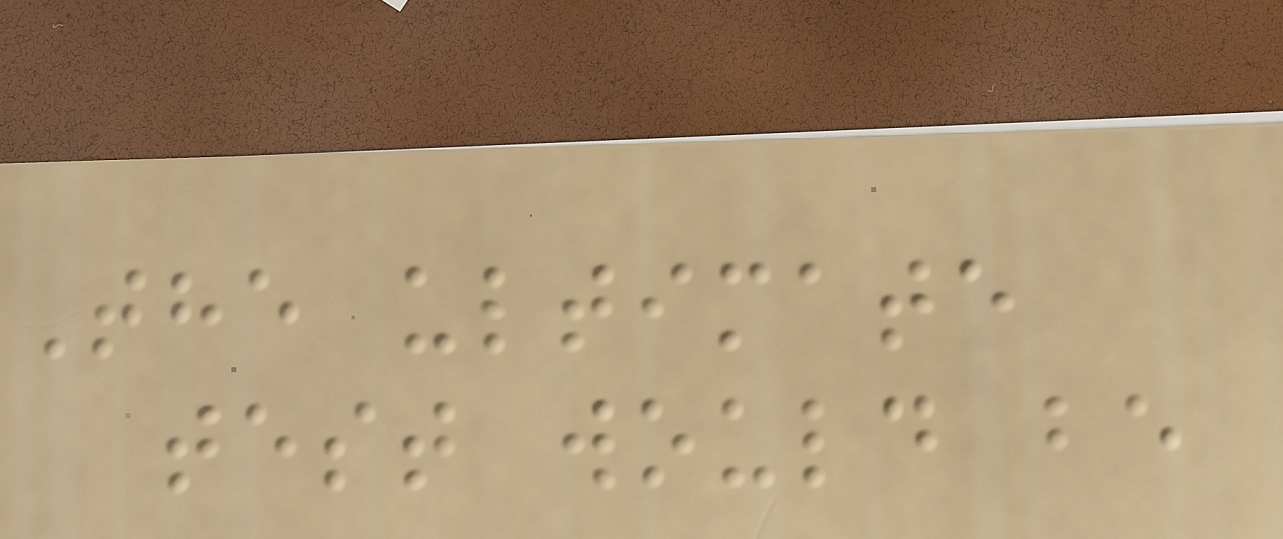The ultimate
test would be
